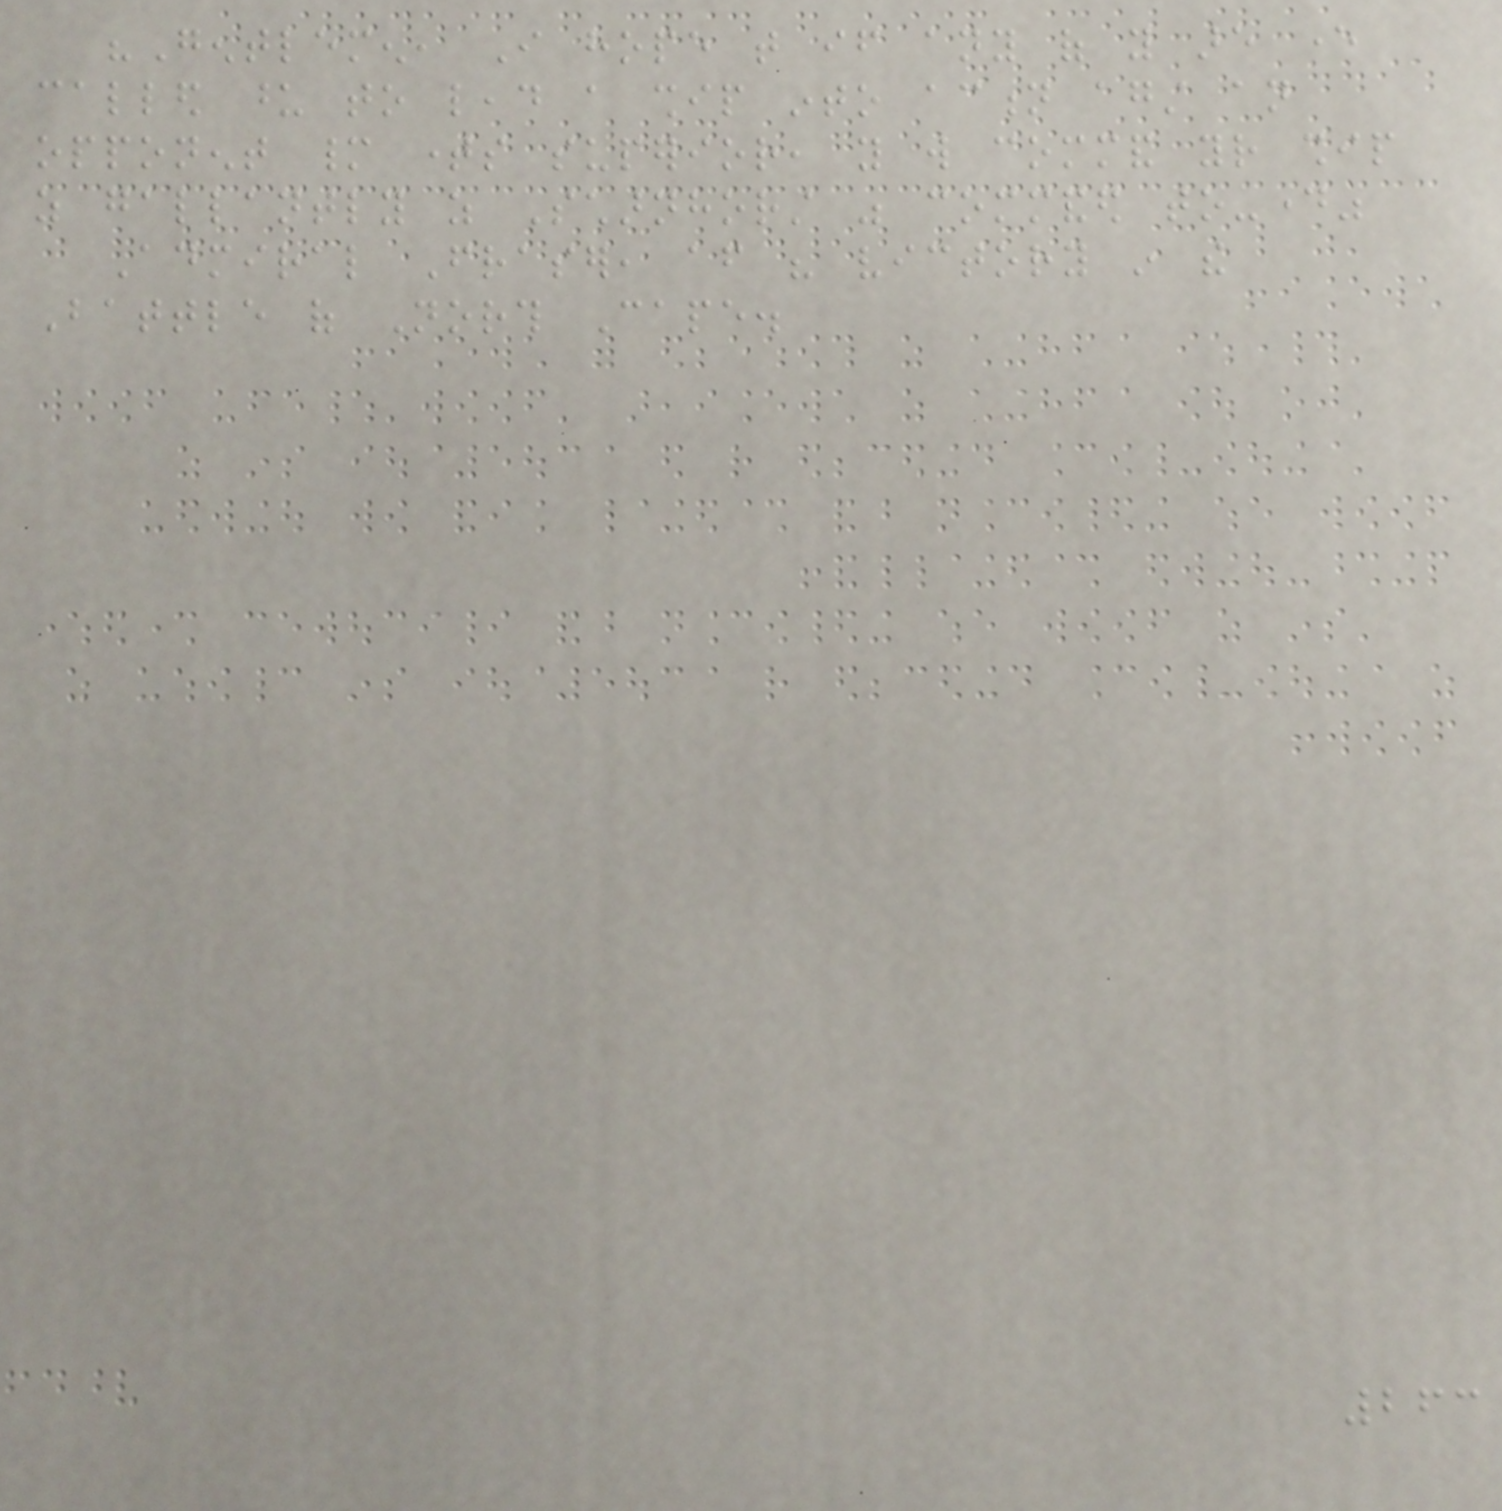"Gentlemen, I hope that if any of you are ever
called upon to lead a ship into action against an
opponent many times superior, you will command your ship
as gallantly as Scharnhorst was commanded to-day"
Admiral Fraser, after his victory in the
Battle of North Cape.
263
